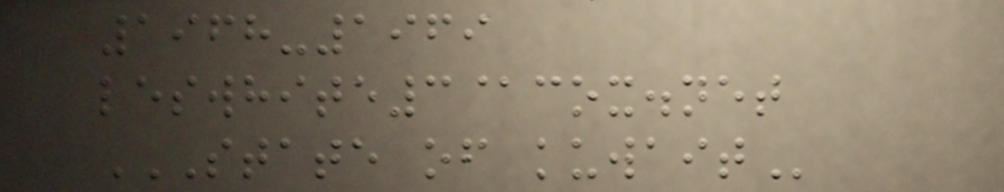1968-1969
leswhite3@cox.net
STATE OF KUWAIT
